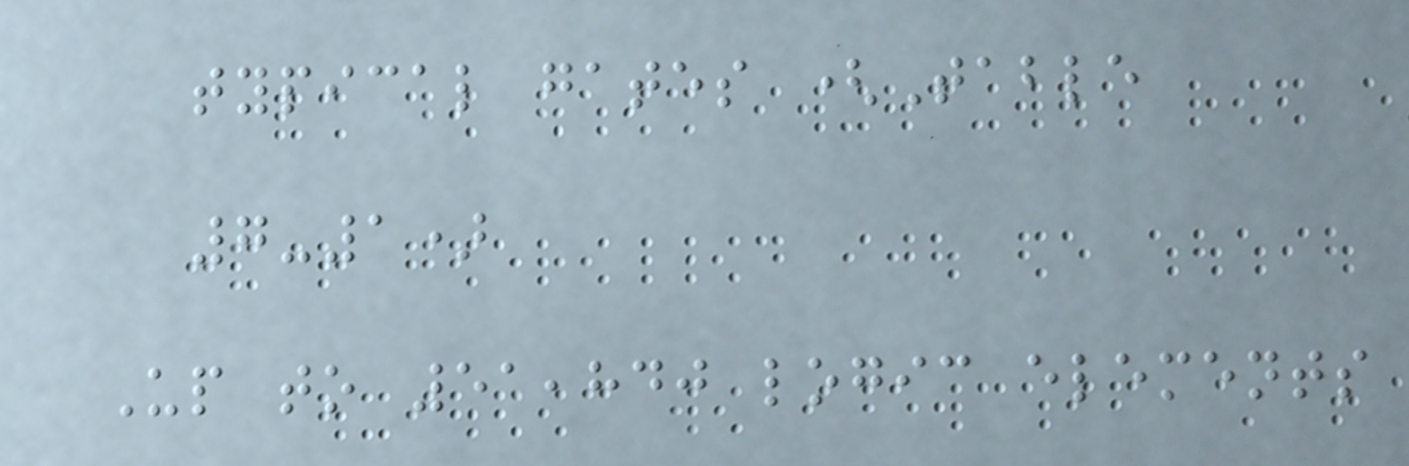typical gates (Table
7-1)
Up to 51,840 logic elements
